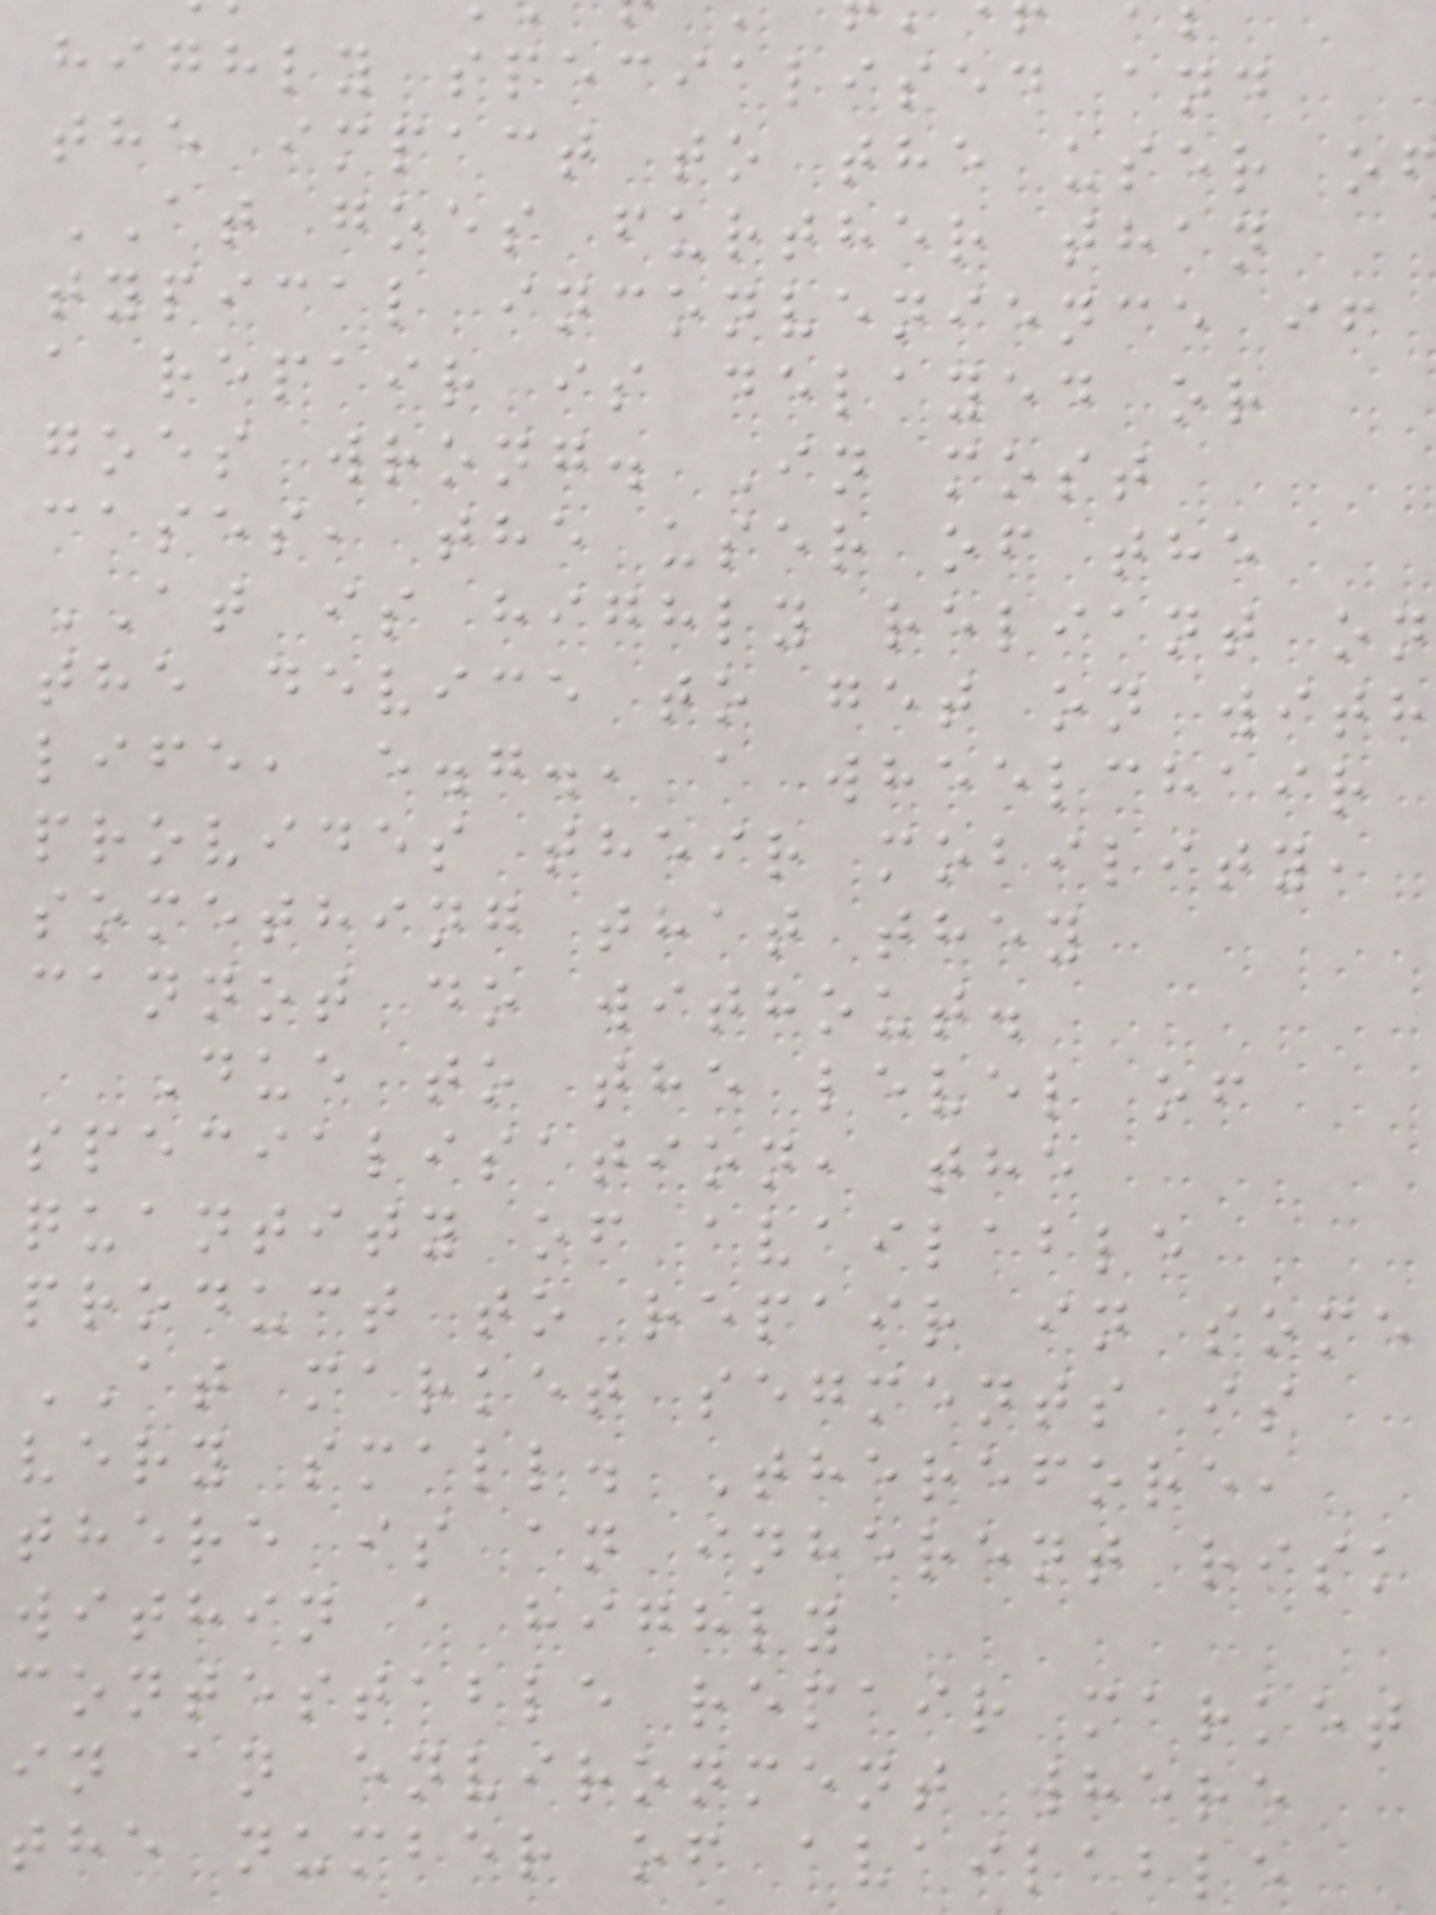highly specialised and
the impact to the user o
AT goes further than
typical inconvenience if
a repair is delayed or
goes wrong. In most
cases, the user of the
AT is highly reliant on
the device to get on with
life, e.g., a wheelchair
provides their mobility,
something that they
cannot do without.
Due to the level of
specialisation, the
quantity of available
product to repair in some
AT market segments is
very small. Therefore,
there is an inherent risk
within a highly
contestable repair market
in an environment where
the number of available
